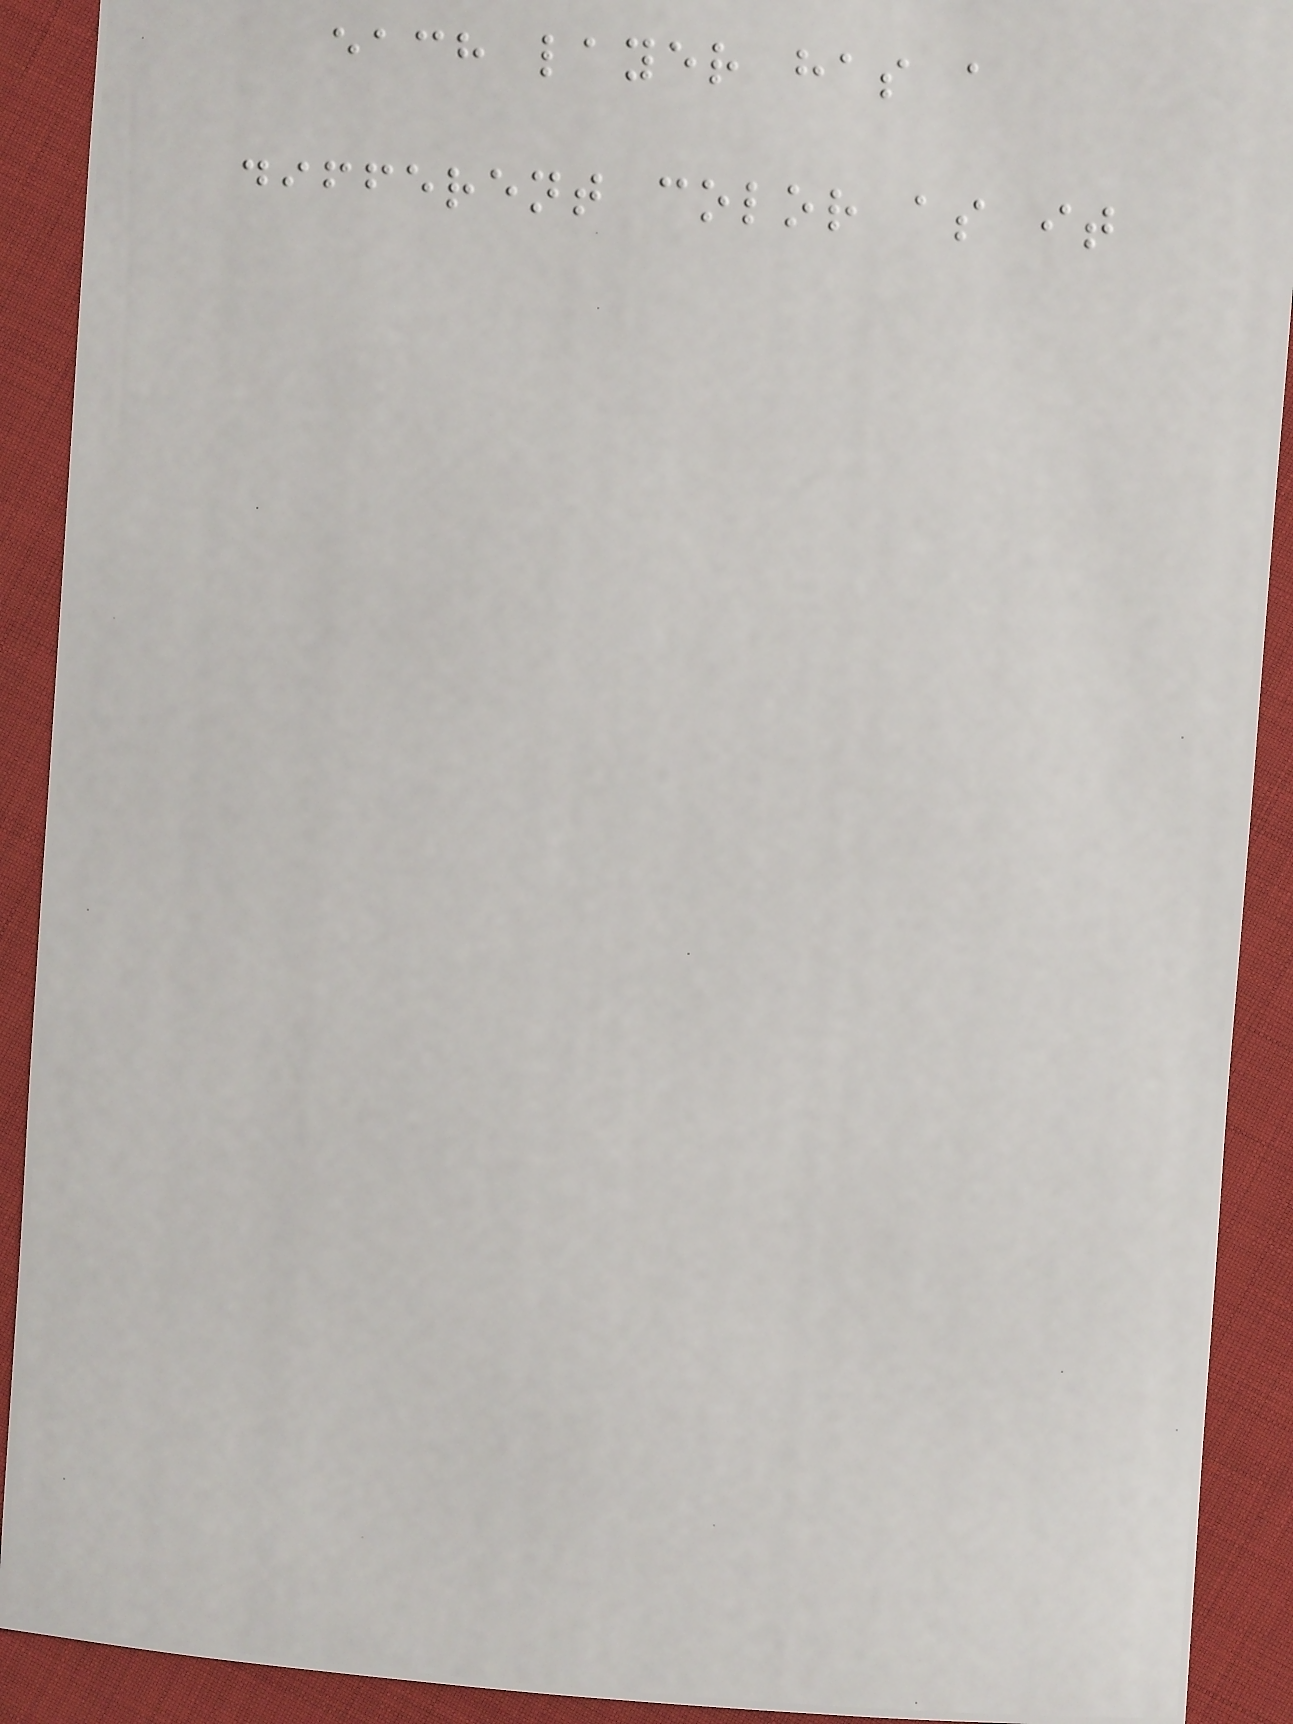each layer has a
different color as it
